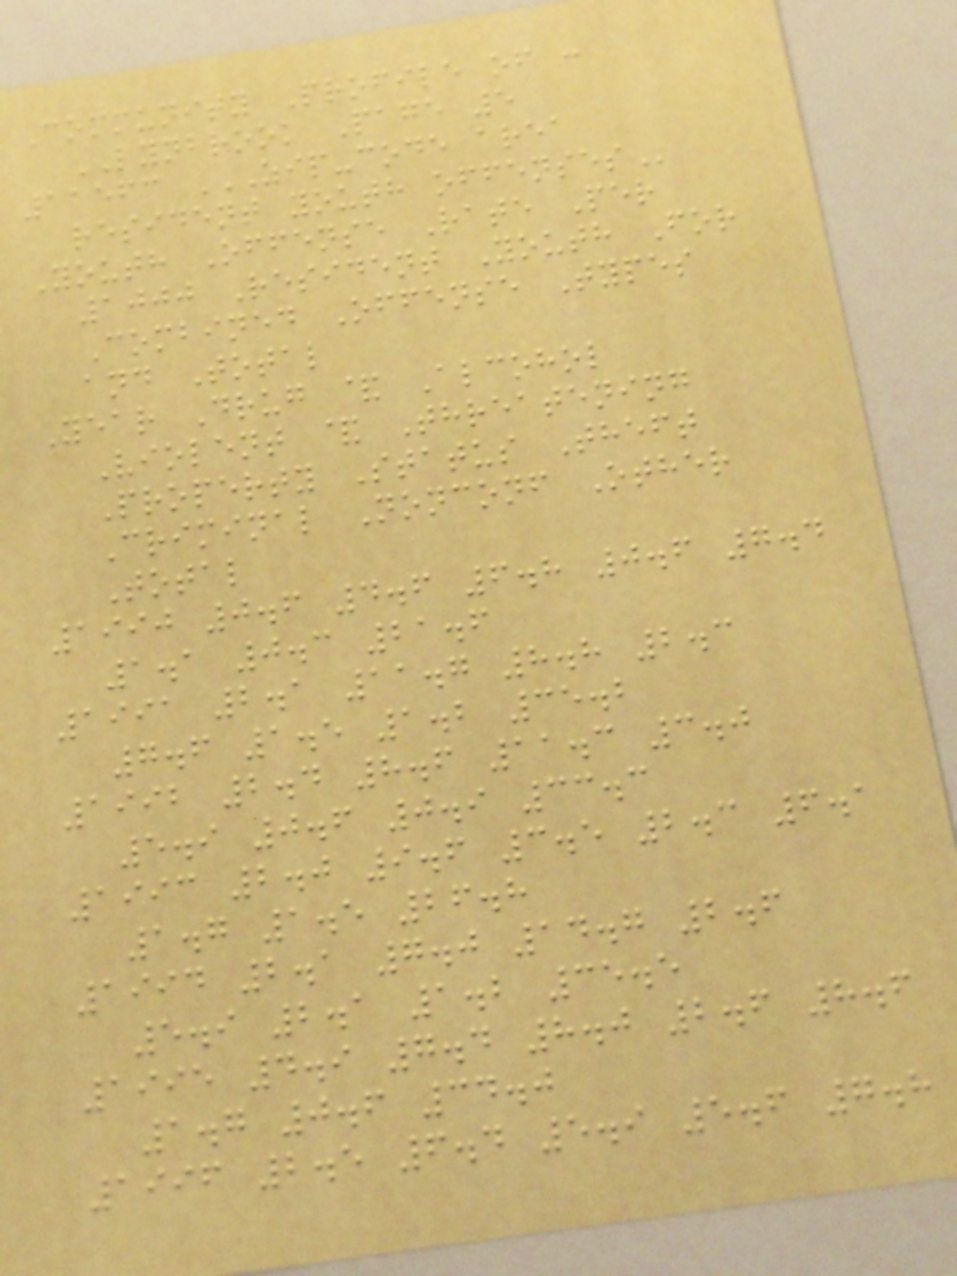Community Profile of :
LYNBROOK Page 5
11563 ZIP-CODE AREA
RESIDENT YOUTH OFFENSES
Youth Offense Rate Per
1000 Resident Youth For
Combined Offense Types
and Total
Year Drug & Alcohol
Violent & Threatening
Property Status Theft
Criminal Nonconf Other
Total
1990 0.6 4.6 6.8 0.6 7.4
1.1 0.3 21.6
1991 2.1 11.7 8.8 2.3
7.6 1.5 1.2 35.2
1992 2.4 8.6 11.3 3.0
5.9 0.6 0.9 33.3
1993 2.0 9.6 3.5 2.3 6.1
1.7 1.5 26.8
1994 2.1 7.0 14.7 2.6
5.9 2.1 1.2 35.5
1995 4.9 7.4 8.0 2.6 8.6
1.7 0.6 34.0
1996 2.5 6.4 5.9 5.6 7.8
